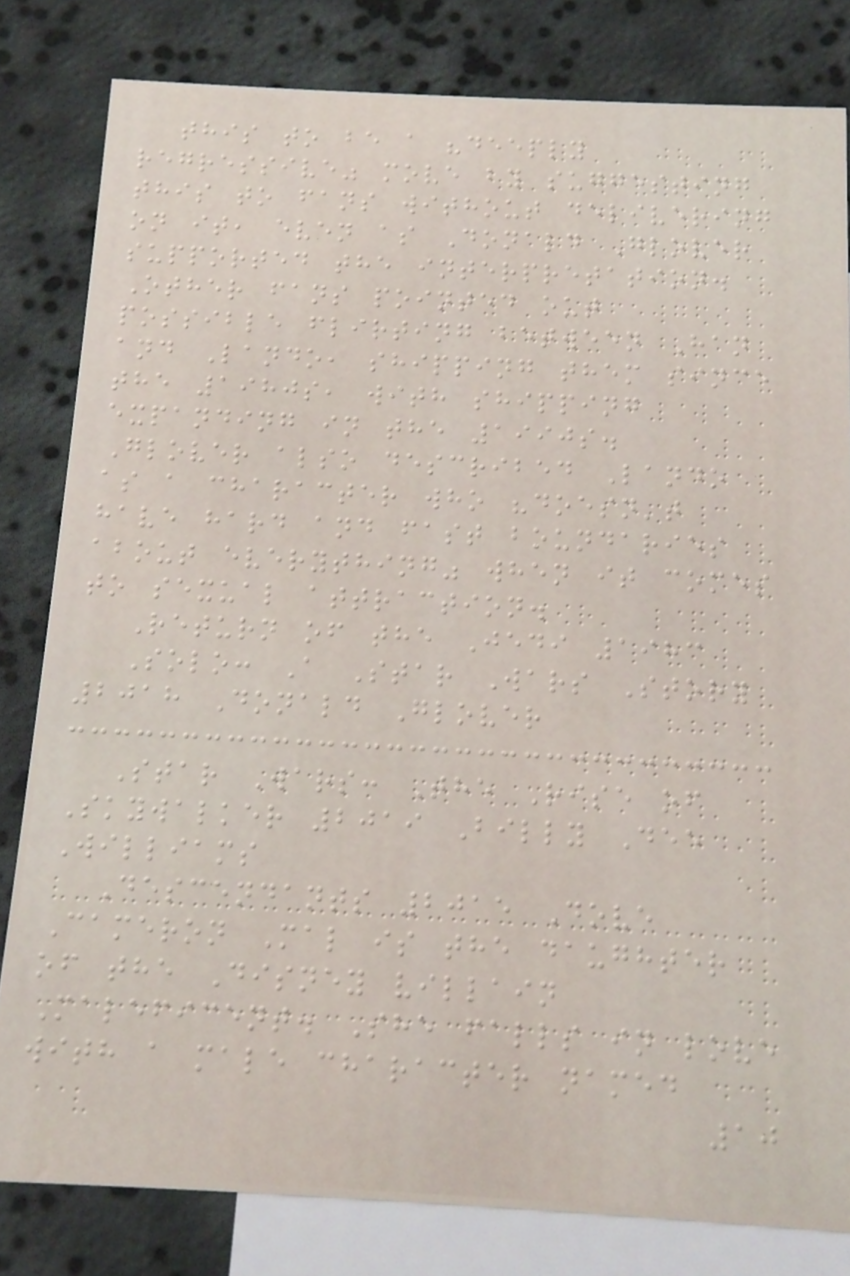this to be a "deeply
regressive" move by suggesting
this to fans without delivering
on it, even as Donald Glover
supported the interpretation.
Other fans pointed out
possible flirting between Han
and Lando, shipping them since
the 1980s, with shipping
expanding in the 1990s.
Glover also described Lando
as a character who "doesn't
have hard and fast boundaries
about everything" when it comes
to sexual attraction.
Return of the Jedi 1983
Solo: A Star Wars Story
2018 Donald Glover
Star Wars: The Rise of
Skywalker 2019 Billy Dee
Williams
Descendants 2015 Dove
Cameron Mal is the daughter
of the Disney villain
Maleficent. She falls in love
with a male character named
10
